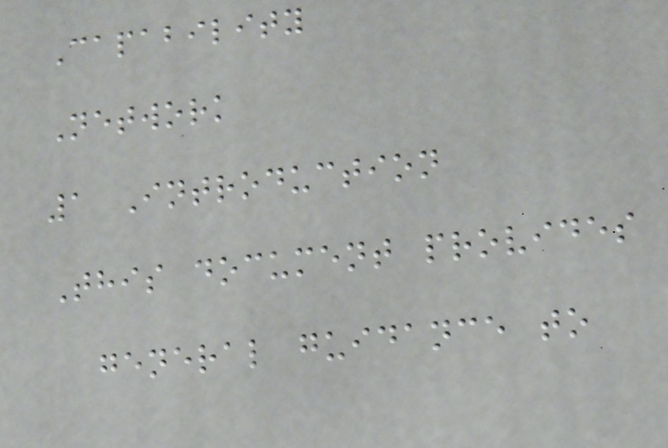Capability
Network
1 Introduction
This document provides
general guidance to
